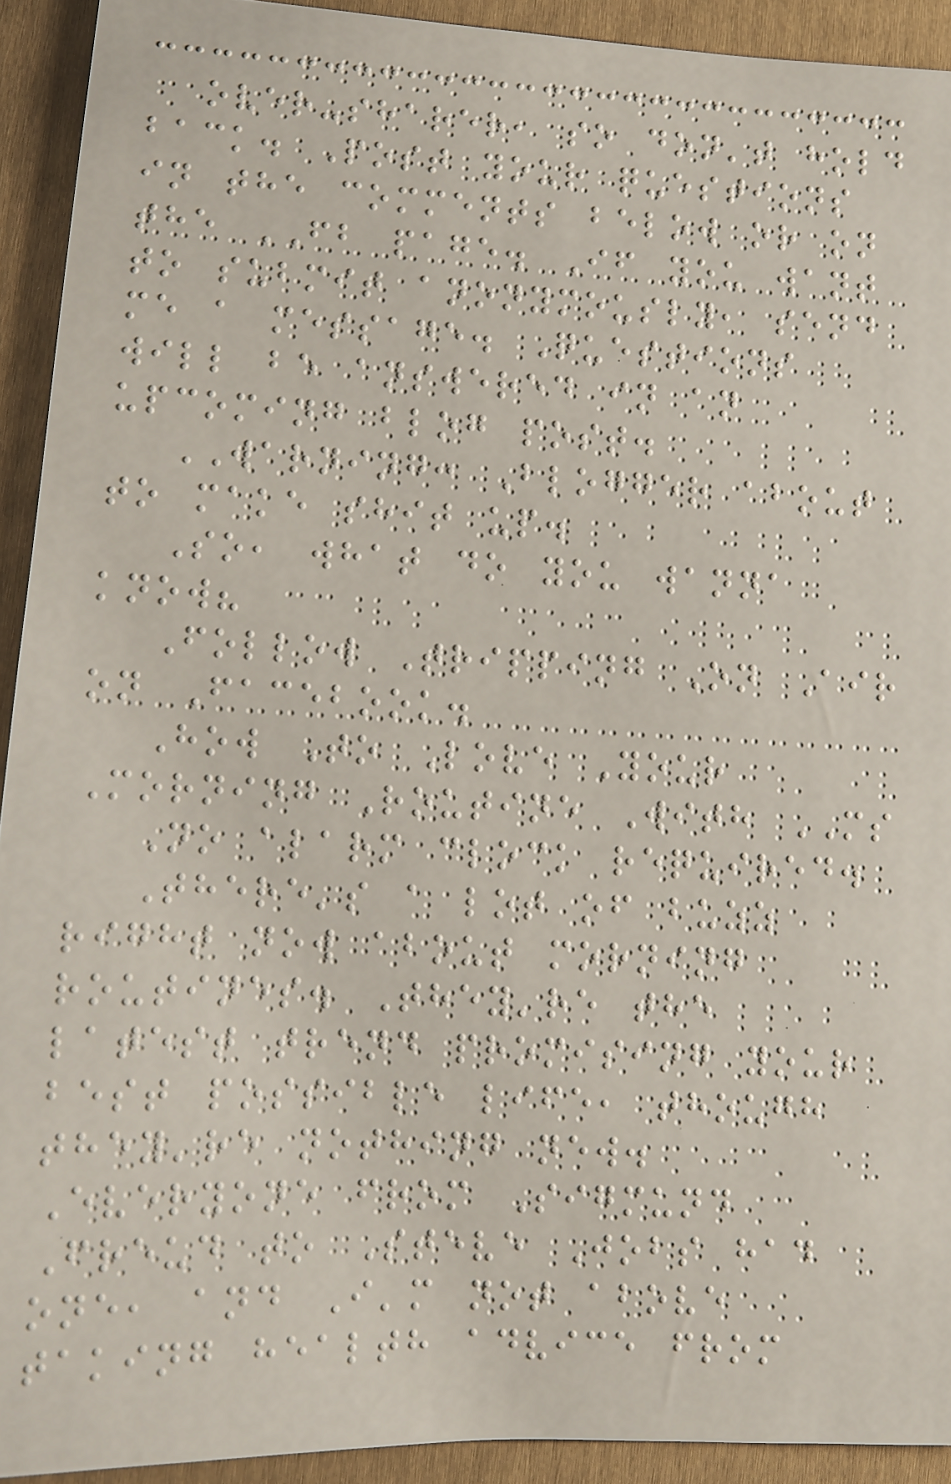over-sharer, so don't hold
back. Post your questions
in the comments below or on
the FB page. If you want
to submit anonymously, send
me a message. Questions
will be answered in an
upcoming blog post.
WARNING: Blogger about
to make shit up.
So, what do you wanna
know?
Follow Tripping On Air
on Facebook.
How To Love Your
Morning Routine With MS
No alarm clock required.
There's a lot of buzz
right now about morning
routines. They're the
latest trend promising your
best possible life, though
they're nothing new.
Everyone from Sigmund
Freud to Steve Jobs had
one, and I'm not above
taking health advice from
